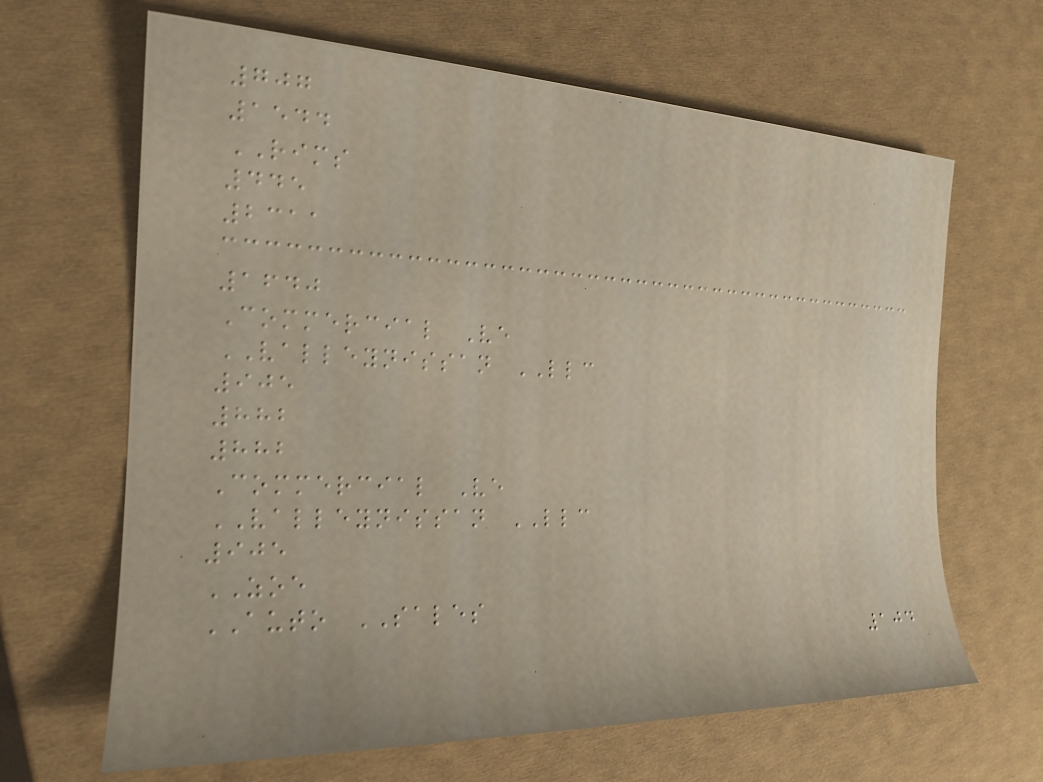707
1544
RIMS
445
2311
1640
Commercial Ve
VALLEYNISSAN LLC
905
882
882
Commercial Ve
VALLEYNISSAN LLC
905
ZOE
AUTO SALES
104
